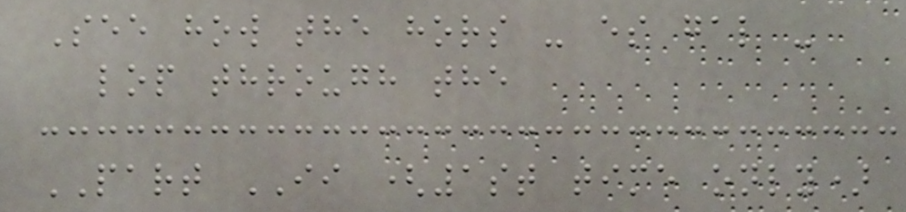See how the hors - es gal -
lop through the
PART II (1st time only)
